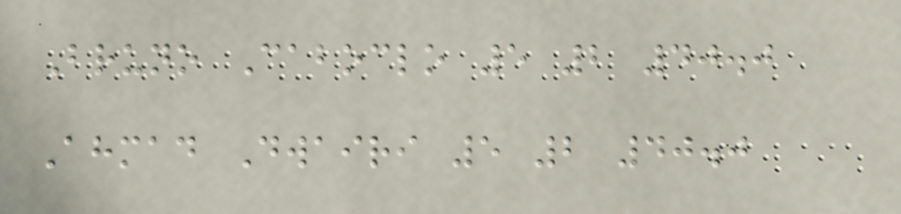Bruno Caboclo 5 2 40.0
Ahmad Dwairi 5 2 40.0
